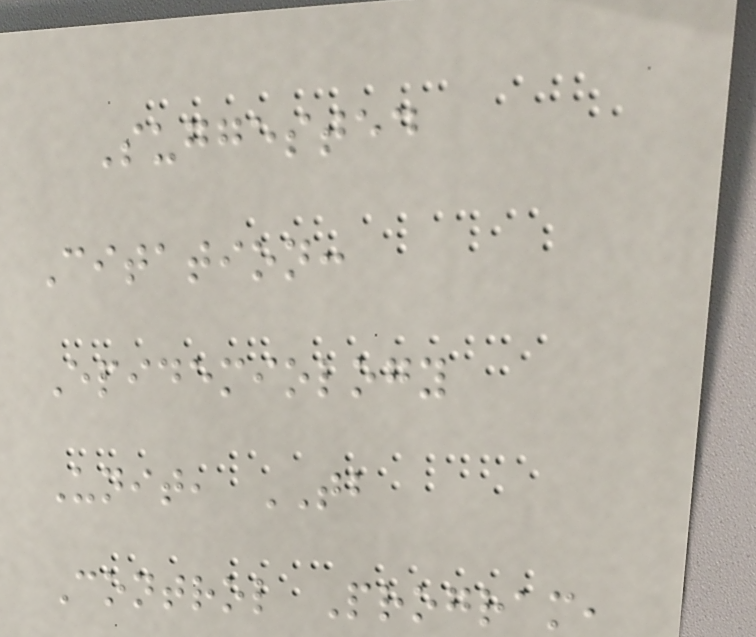Suggested
Citation:
Epidemiology
Unit, TB
Control Program,
